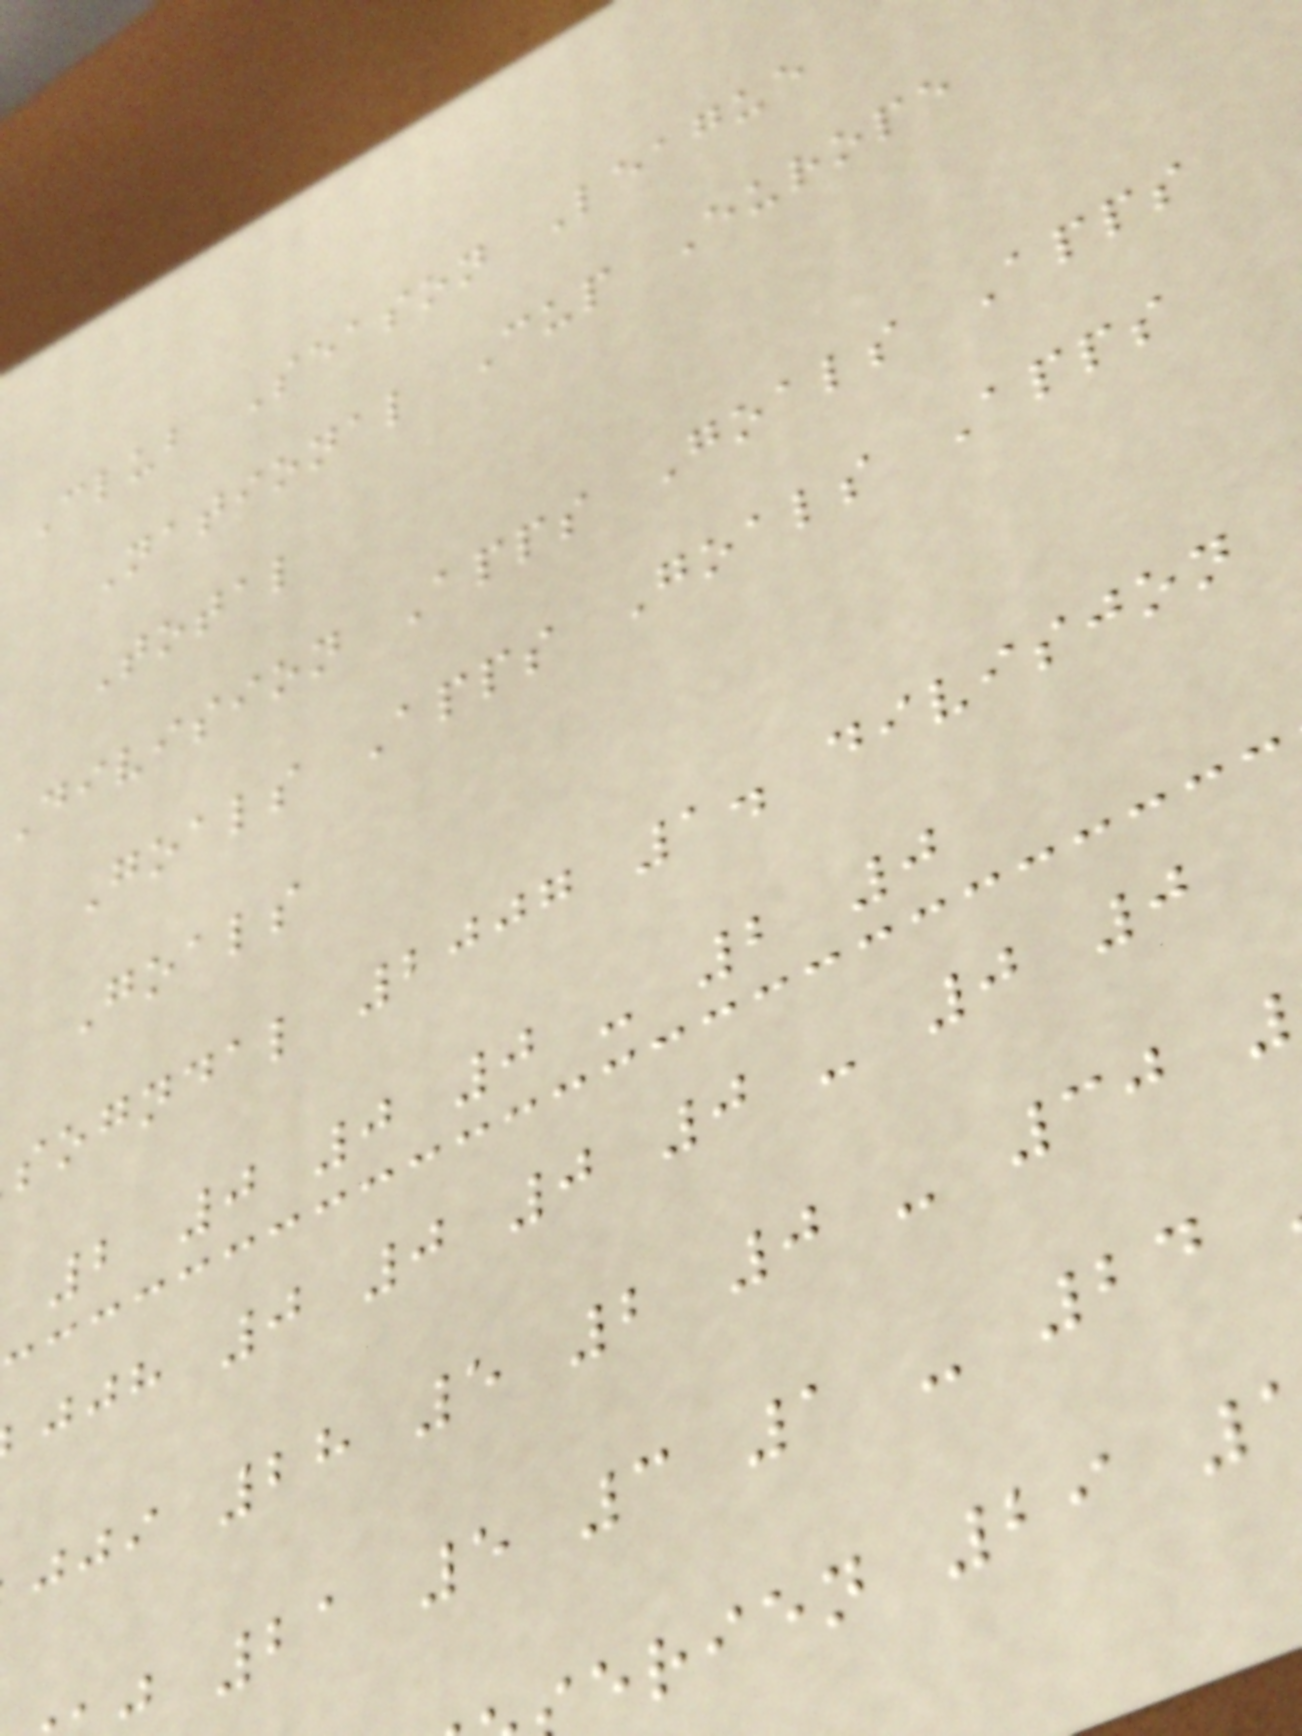Club Season League
National Cup Europe
Total
Division Apps Goals Apps
Goals Apps Goals Apps
Goals
sogndal 2007 1. divisjon
2 0 0 0 - 2 0
jjh 0 0 0 0 - 0 0
jji 28 5 2 0 - 30
21 5 3 1 - 24
erien 29
